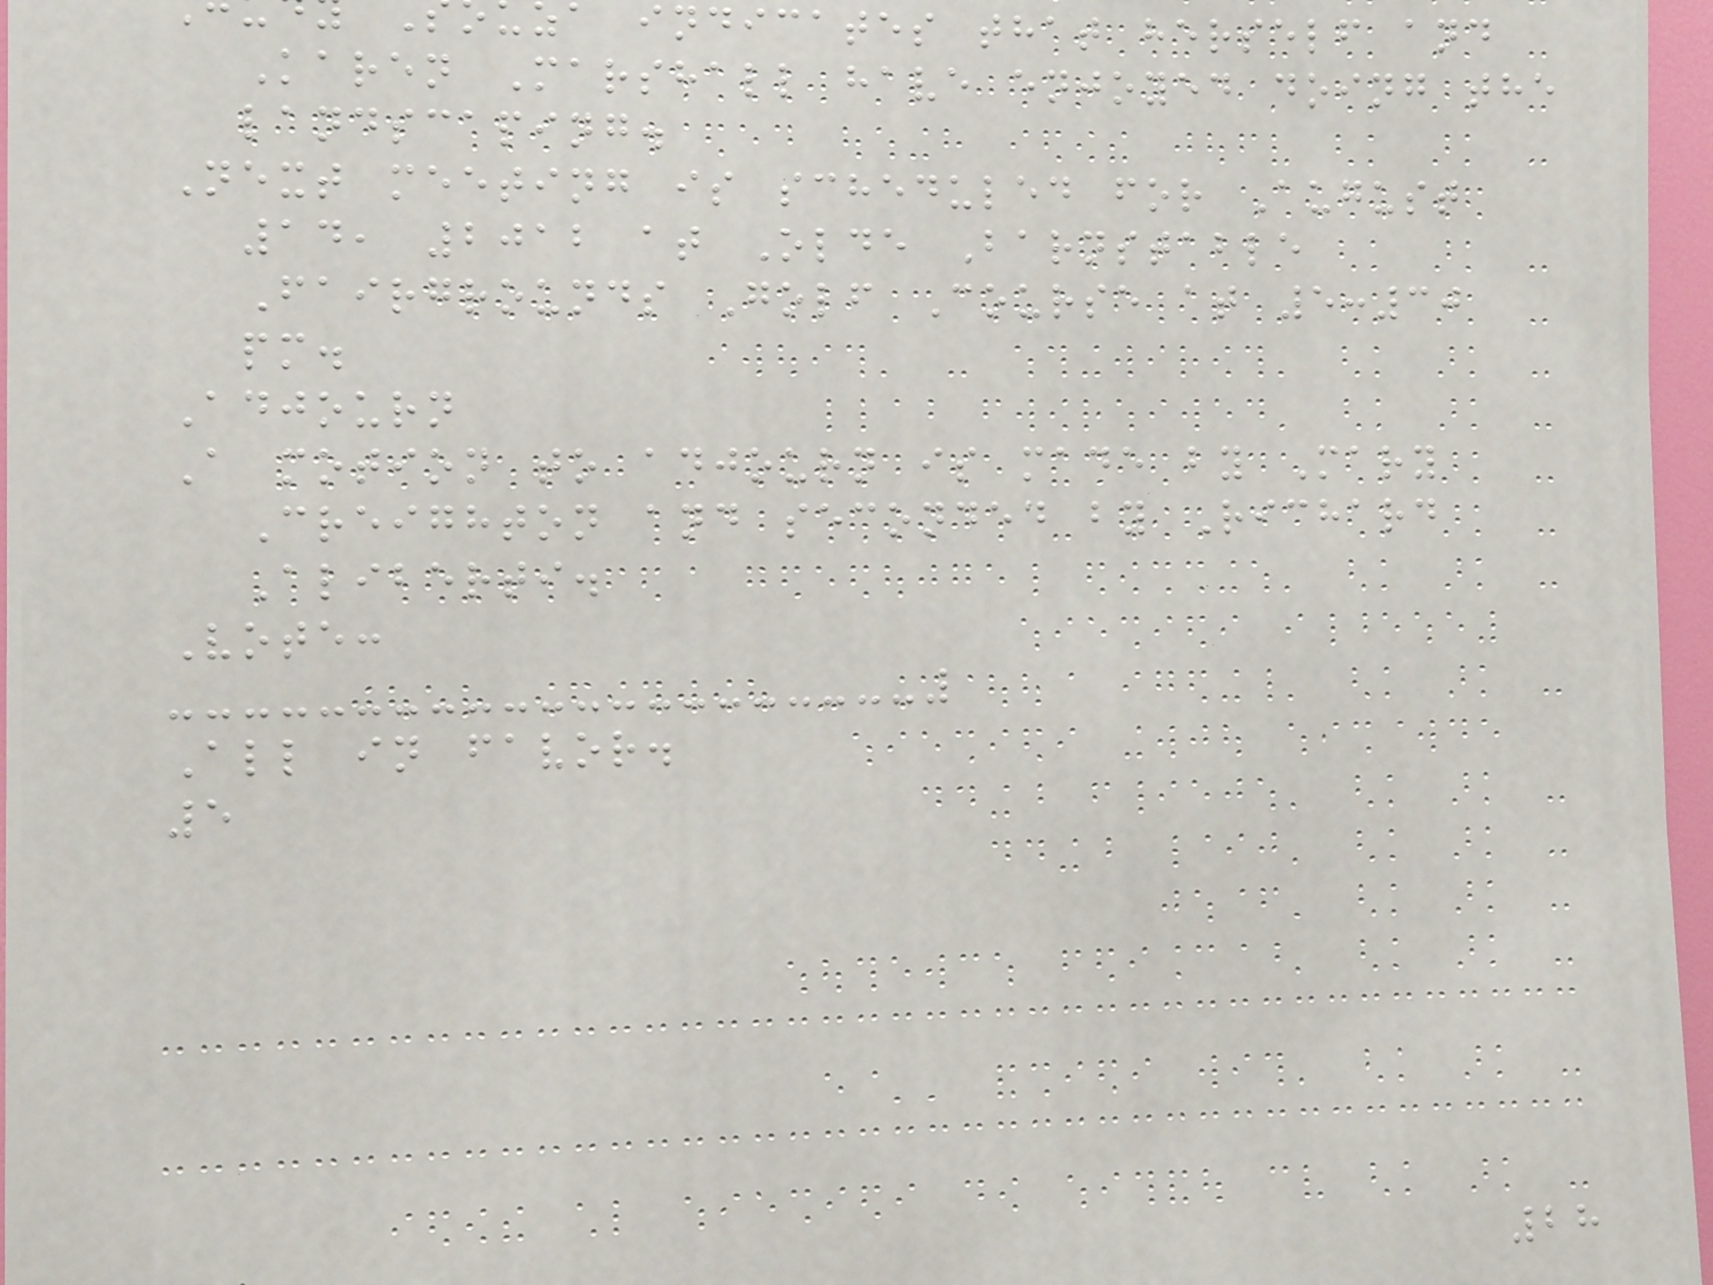a indicates that herself and
Karen Marshall have enjoyed doing the
landscaping.
Next meeting is scheduled for August
14, 2012 at Olde Barnstable
Fairgrounds Golf Course at 5:30
pm.
Adjourn
A motion to adjourn is made by Mary
Creighton and seconded by Richard
Aliberti.
Vote:
All in favor.
5
28
